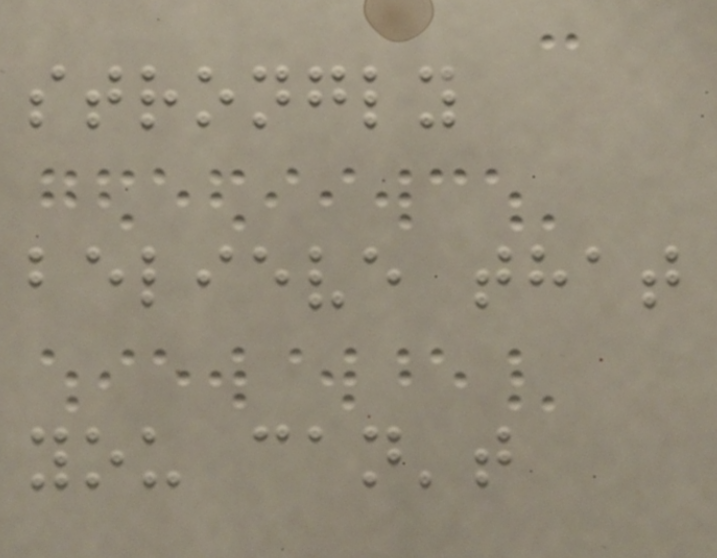strongly
believe that
you can't
